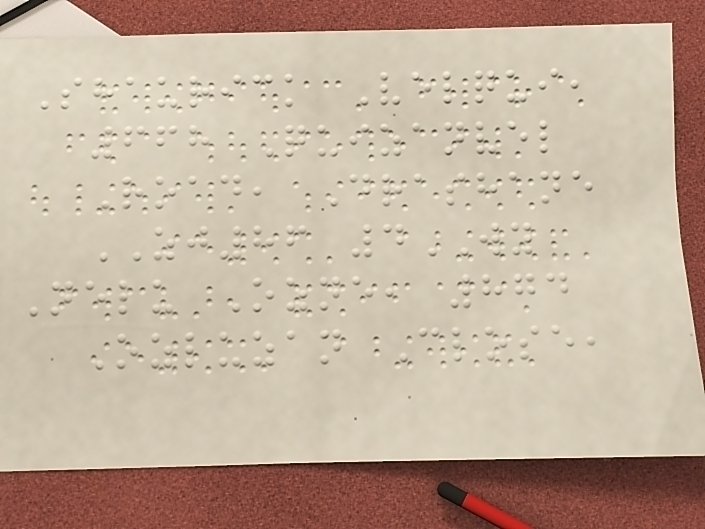Shaurick Velqui,
668 Quizanvel
Road, Drashane
ZJ86 4WY
Nelu Ozne, 874
Ozluzan Close,
